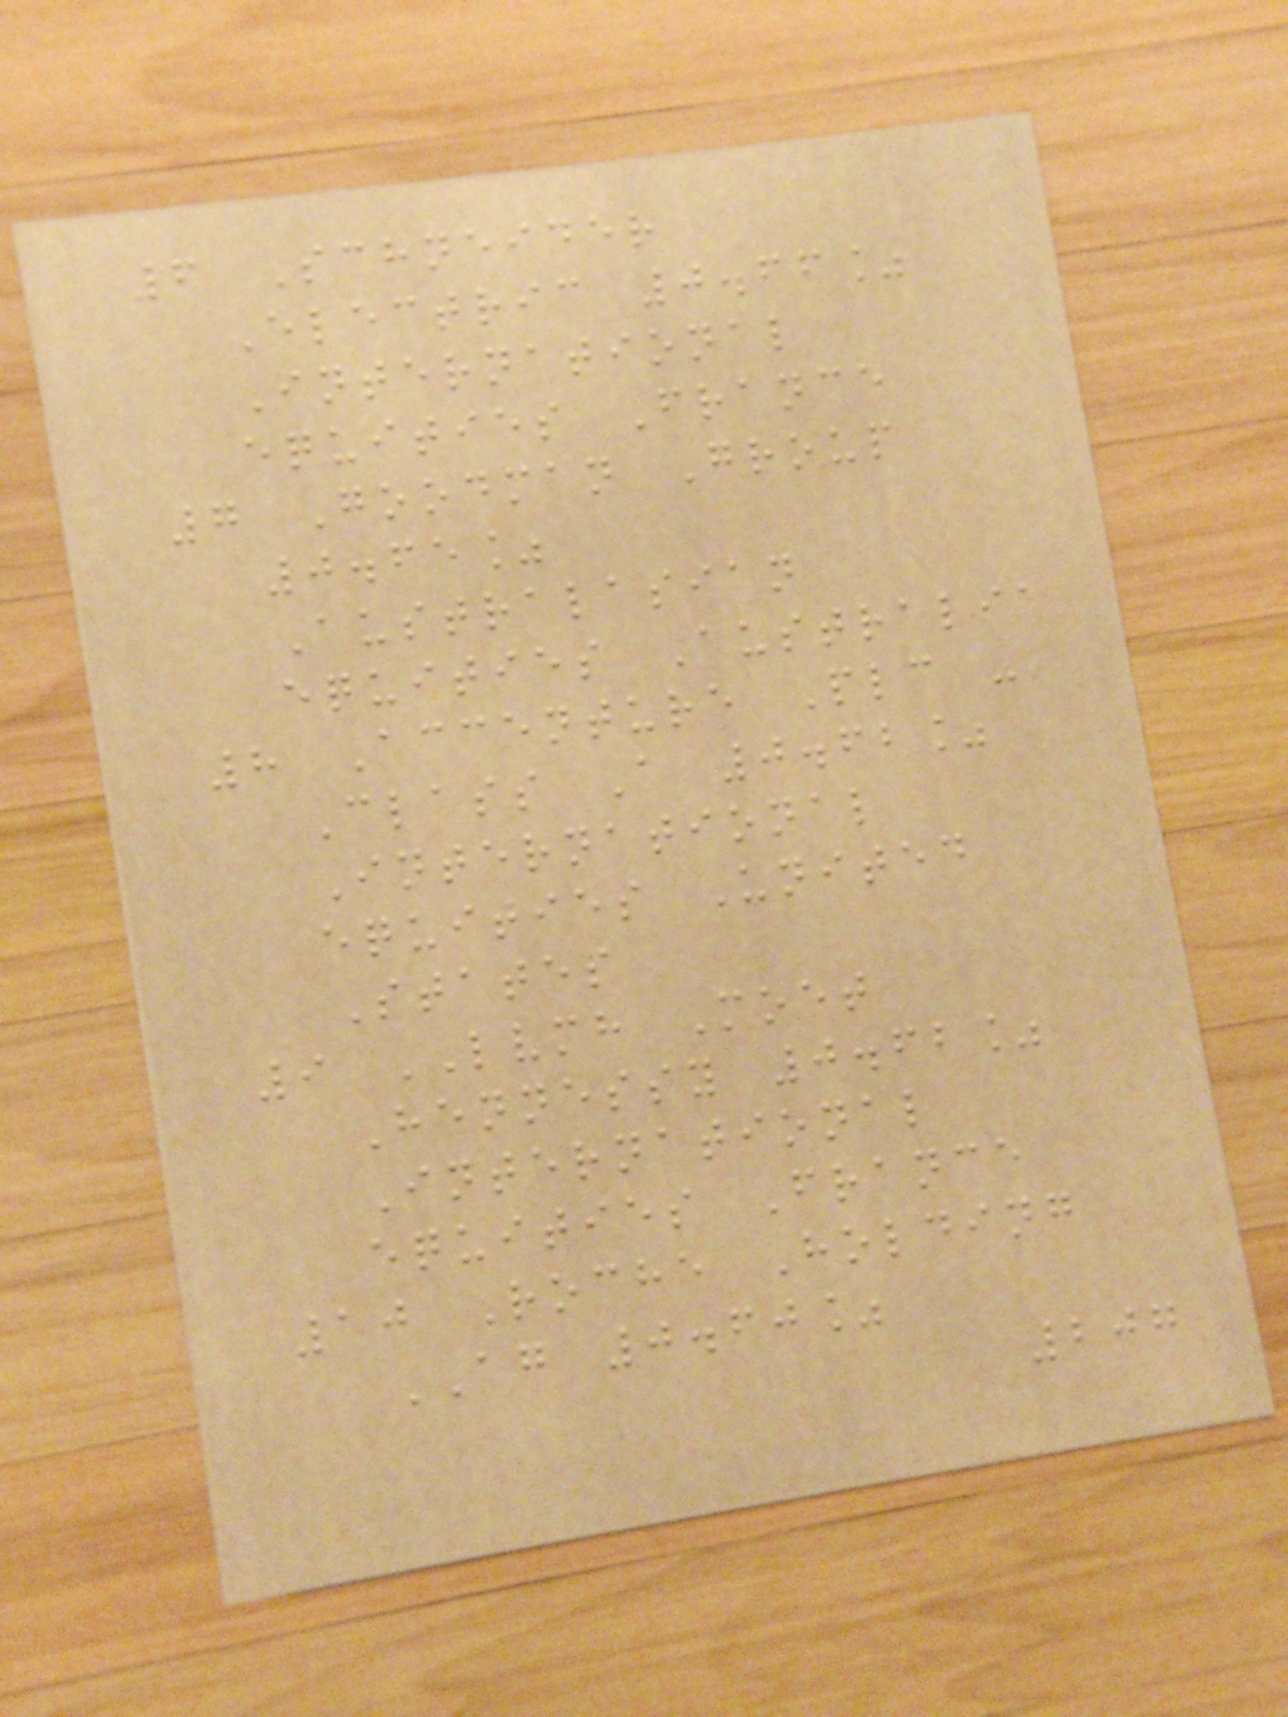6 Schneider
Electric 0.66%
International
equities France
7 Goodman Group
0.65%
Australasian
equities Australia
8 Accenture Plc -
Class A 0.62%
International
equities United
States
9 LVMH Moet
Hennessy 0.62%
International
equities France
10 Roche Holding
AG 0.60%
207
